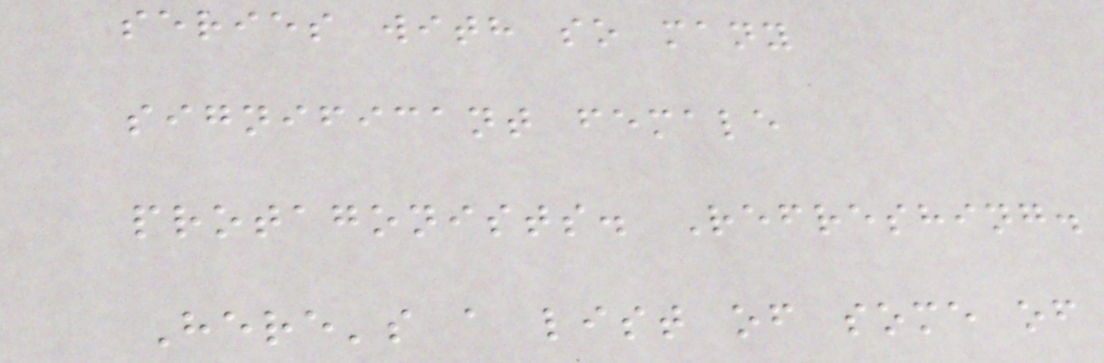series with so many
significant female
protagonists. Refreshing.
Here's a list of some of
